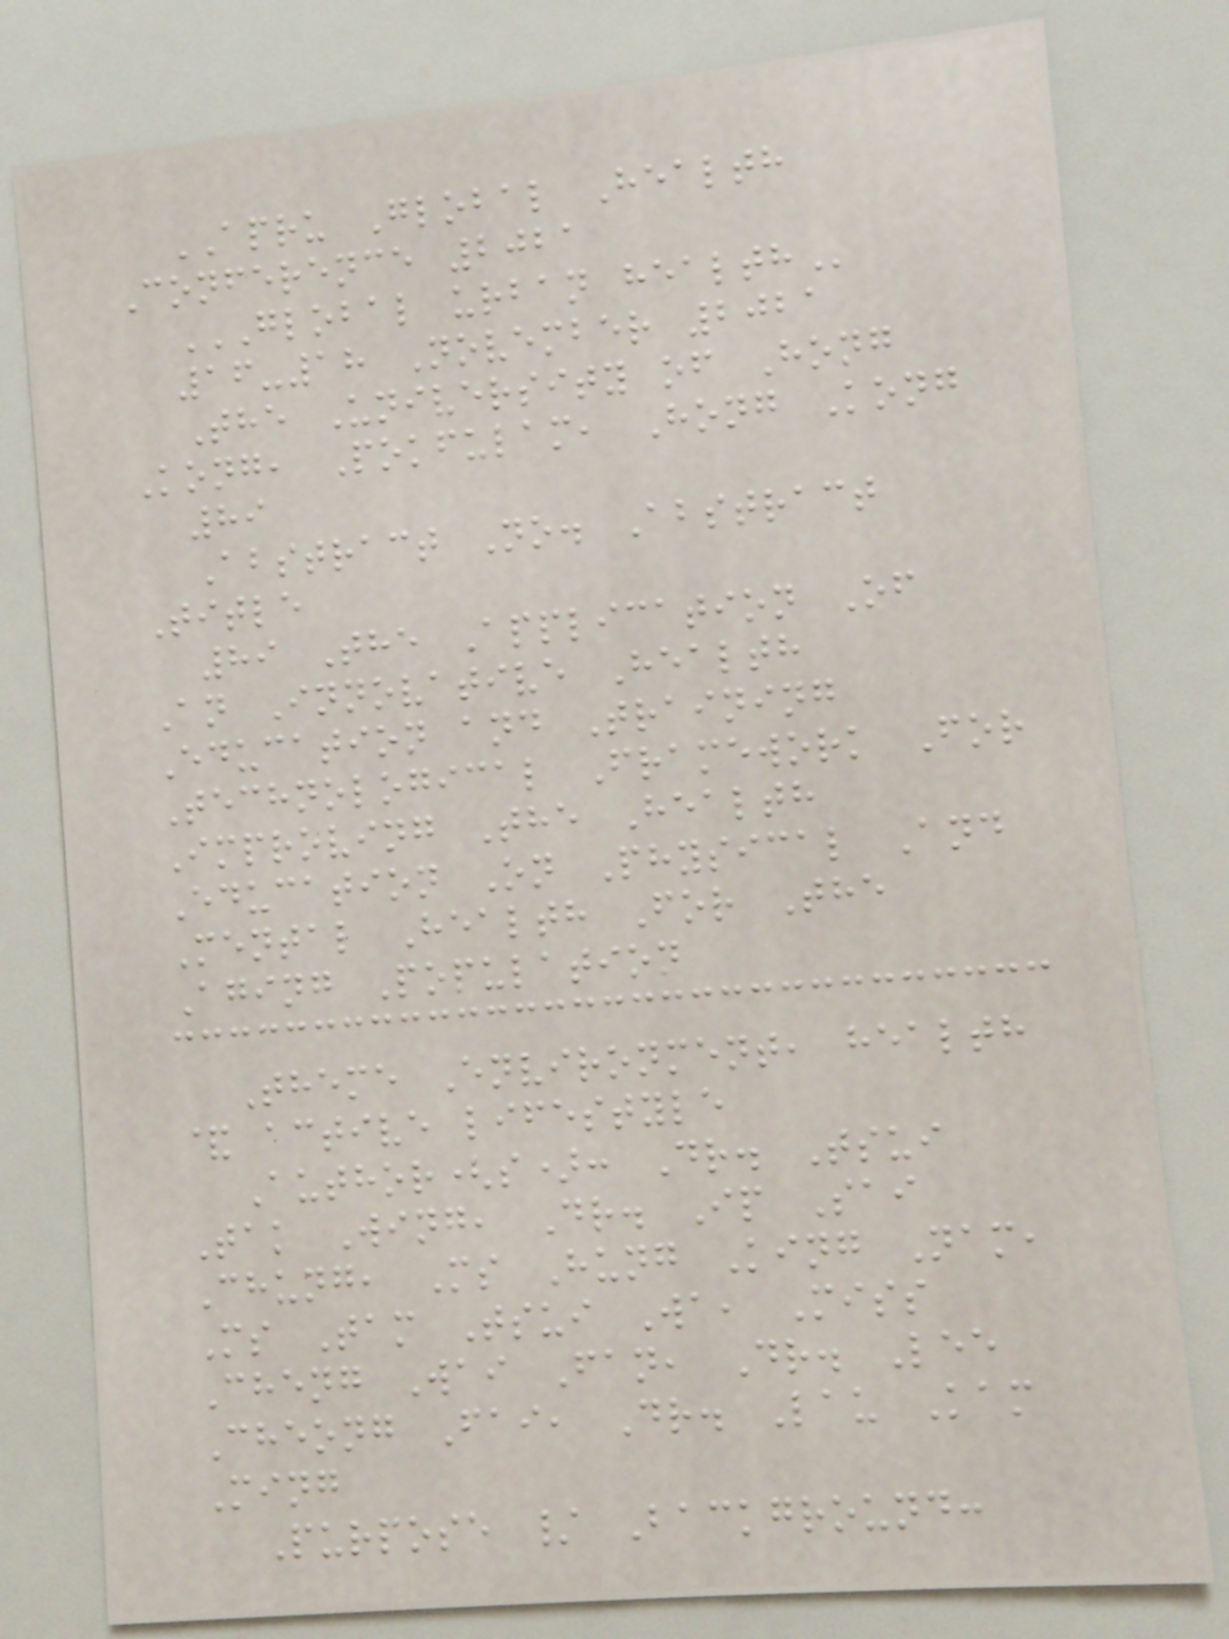APRU Global Health
Conference 2021
GLOBAL URBAN HEALTH
16-18 November 2021
The University of Hong
Kong, Pokfulam, Hong Kong
89
Abstract No. Abstract
Title
89 The Application Of
An Innovative Health
Education and Training
Technological Framework For
Improving The Health
Education On Physical And
Mental Health For The
Aging Population
Theme Environment, health
& active lifestyle
Author(s): Dr. Tsui
Tak Wing, Dr. Ip Sai
Chung, Ms Hung King Nam,
Ms Tam Tsui Wa, Miss
Cheng Wai Fan, Dr. Lee
Cheong Fai, Dr. Lau Kam
Ming
Purpose / Background:
